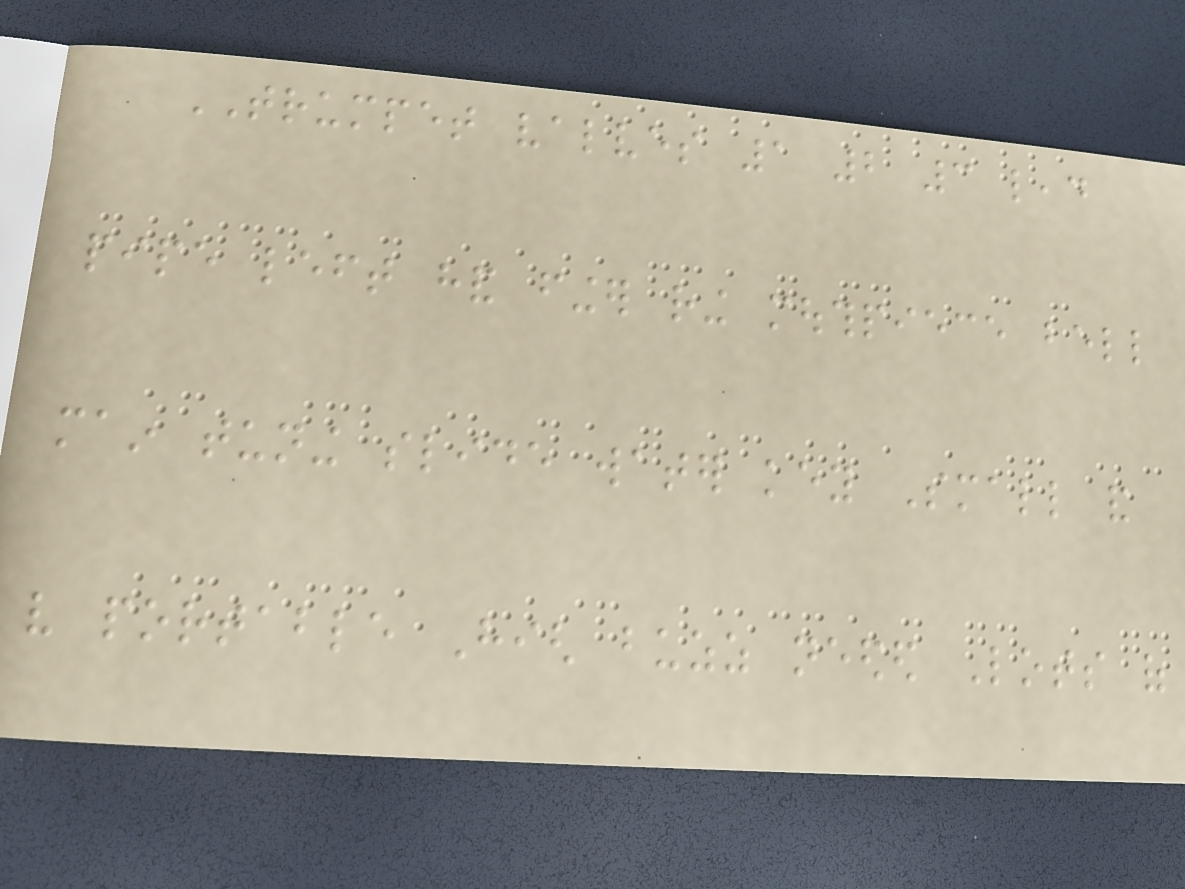TRUMPET valves 1 2 3 lead
pipe left hand finger ring mouthpiece bell
main tuning slide water key Small and
very portable High buzz needed Lots of
